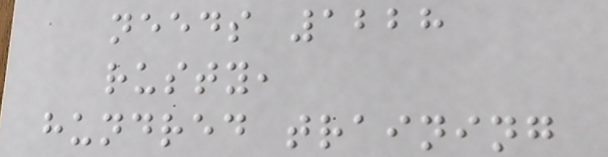needs 1228
rusty,
hundred training
